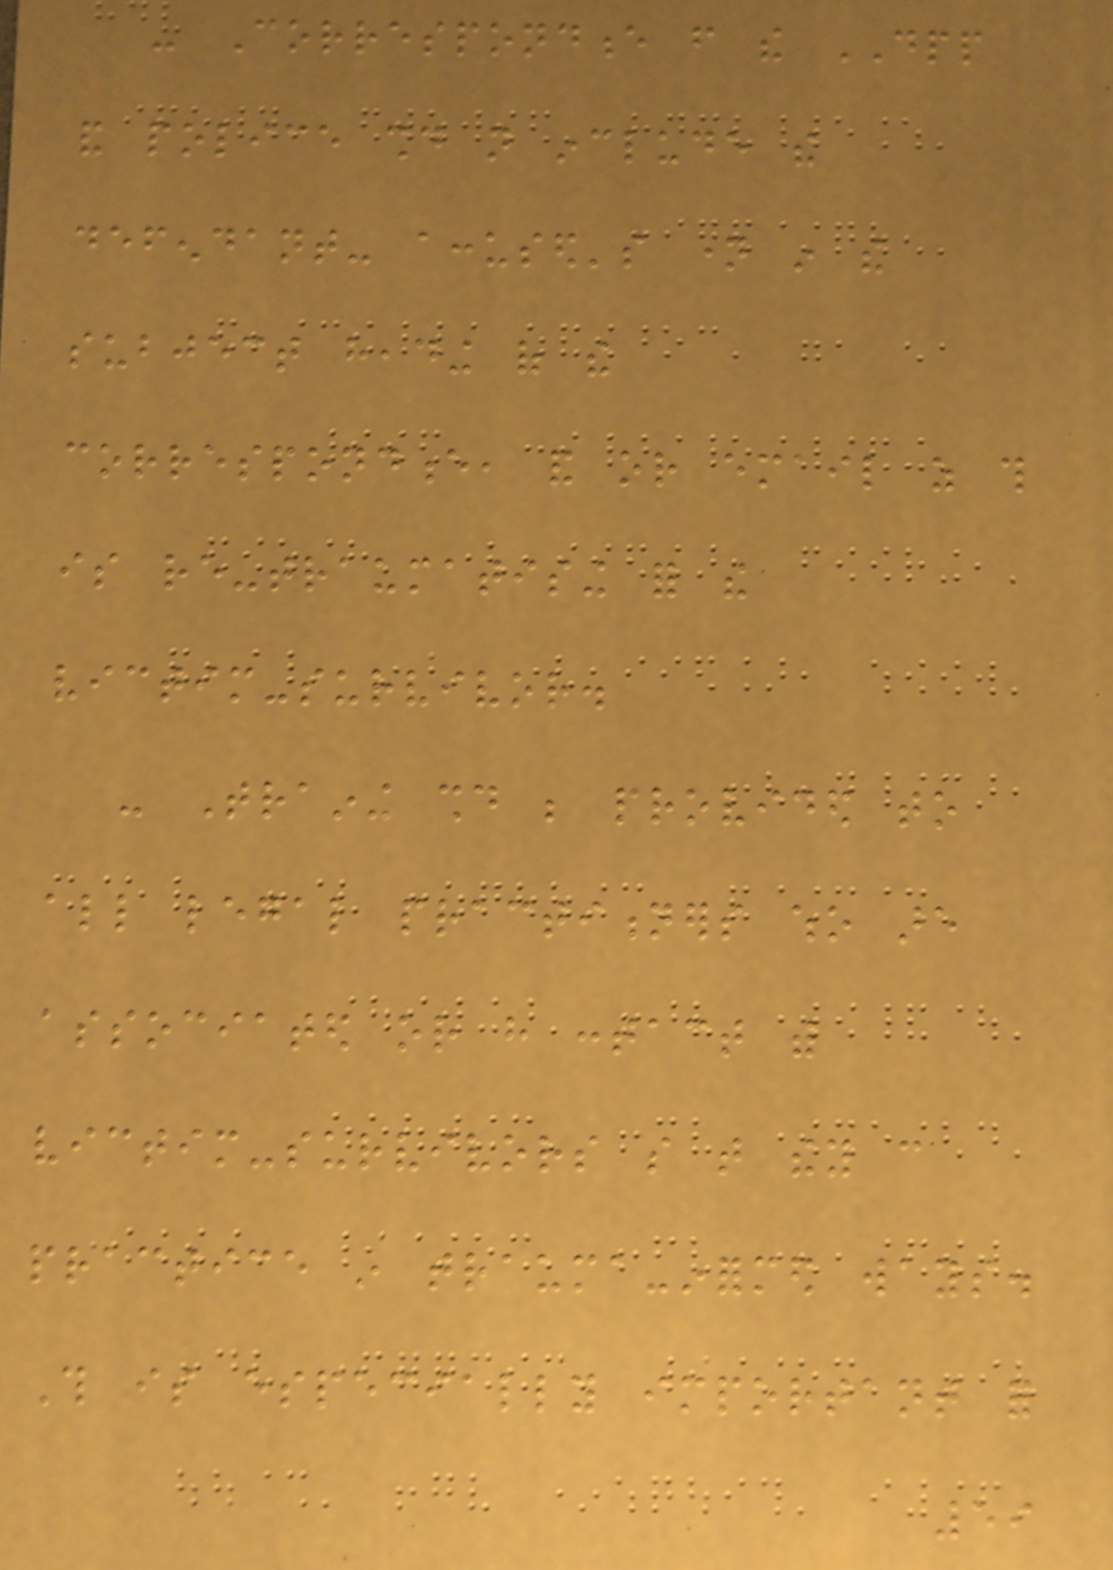- Correspondence from the DPP
and police should not include the
defendant- accused's name in the
subject heading of the
correspondence, and or email as this
is re-traumatising for the
victim-survivor.
- Training should be provided to
all legal practitioners who are
associated or have contact with
victim-survivors so that they can
practice in trauma-informed ways.
This is especially important for
59
